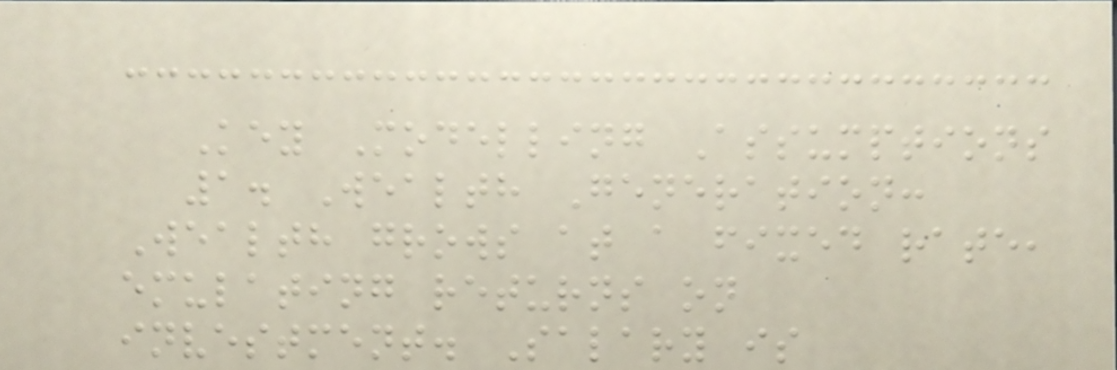Key Modelling Assumptions
1. Wealth Generation:
Wealth grows at a fixed rate,
emulating returns on
investment. Salary is
